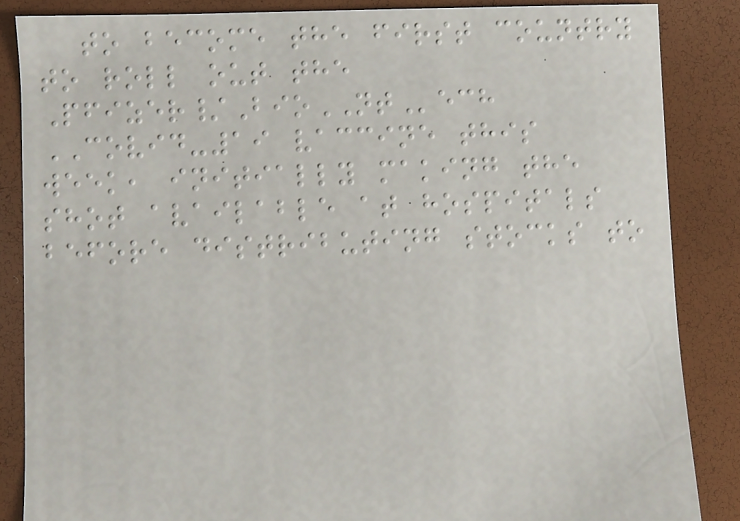to become the first country
to roll out the
Pfizer/BioNTech
COVID-19 vaccine this
week, initially making the
shot available at hospitals
before distributing stocks to
